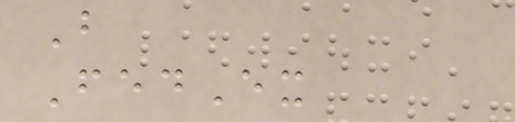B
FedEx
